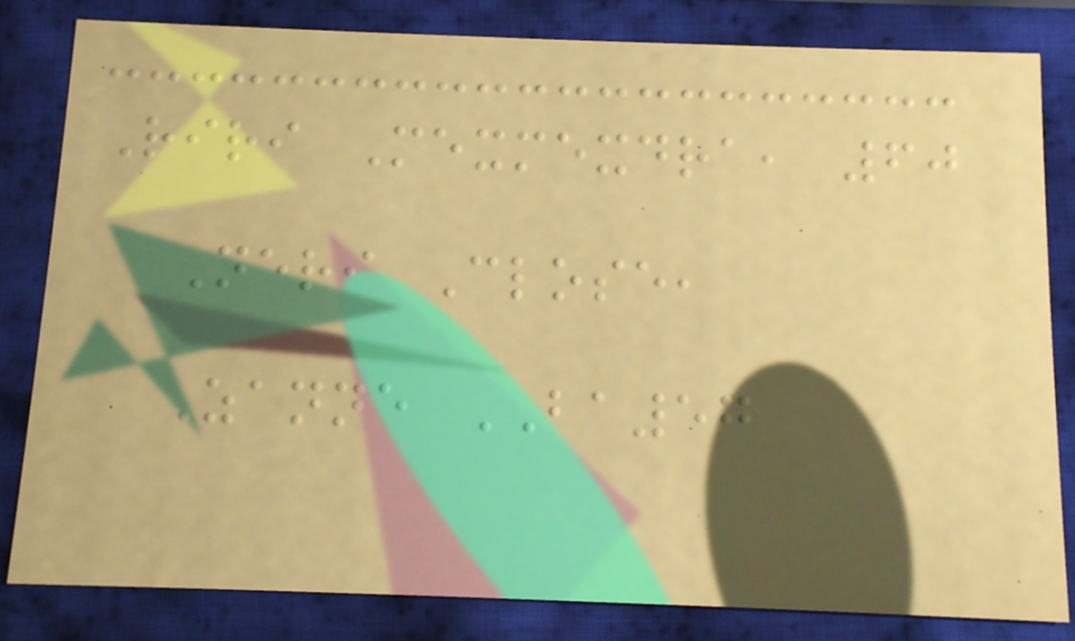Riri Mexmexdra, 60
Neri Close,
Zanne BA57
